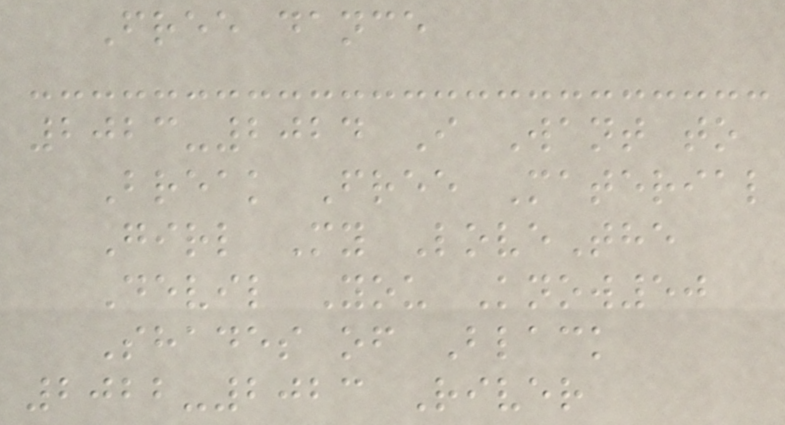Free dance
2023-2024 I Want to
Break Free Material
Girl My LoveThe
Devil You Know50
Shades of Black
2022-2023 River
